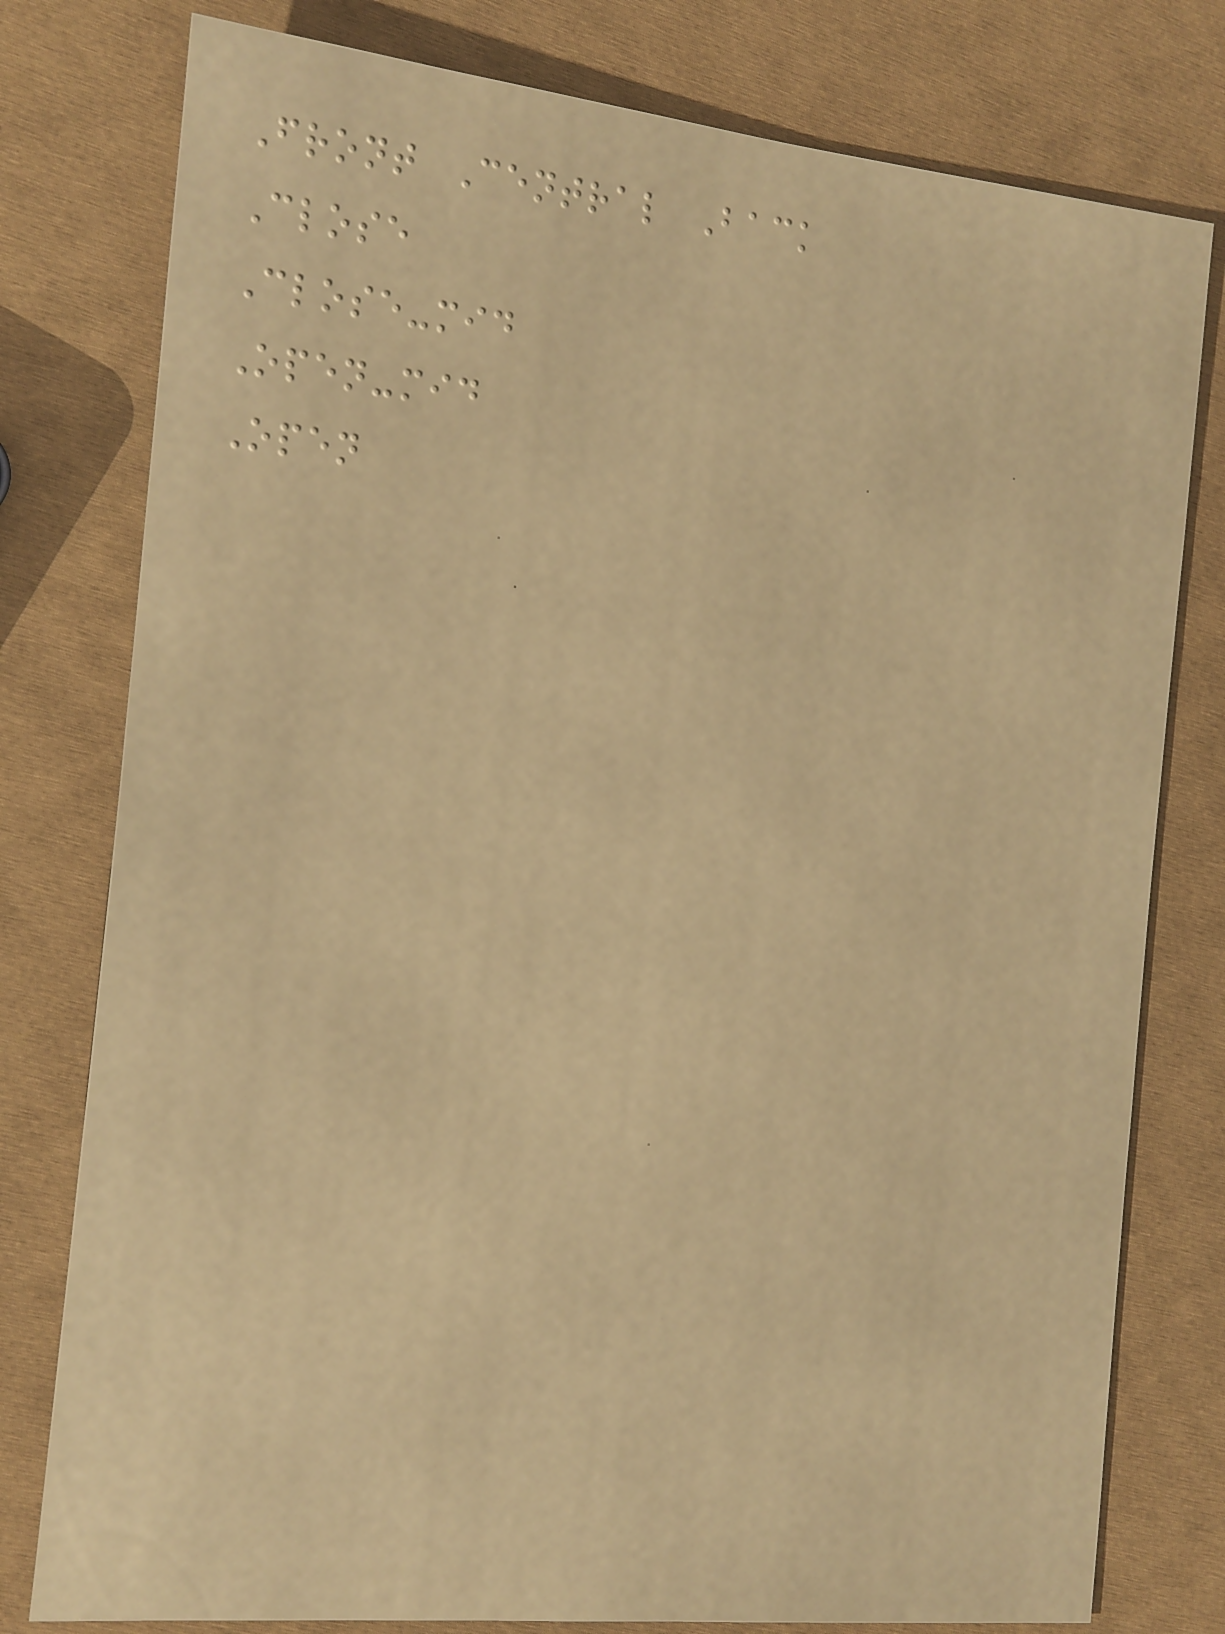Front Central Back
Close
Close-mid
Open-mid
Open
